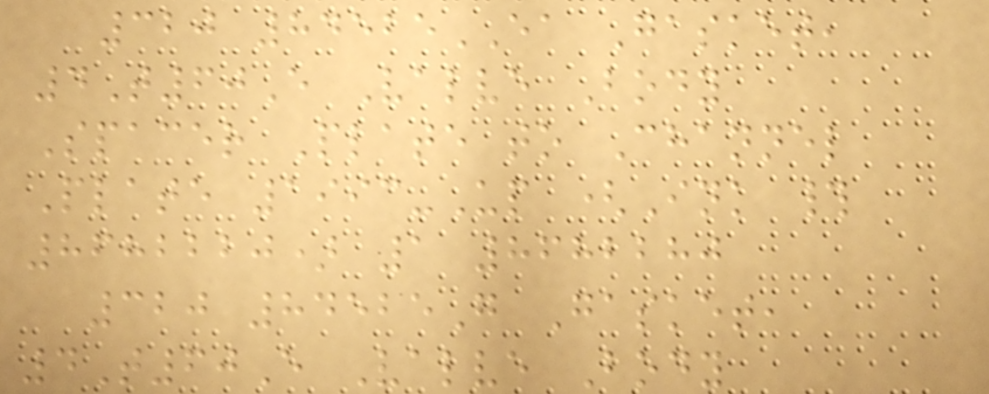320 84525EA Gasket,
4T60E Valve Body
Spacer Plate to Channel
Plate 1993-Up (Ink #
8682220) 1 8682280
320 84525G Gasket,
4T60E Valve Body
